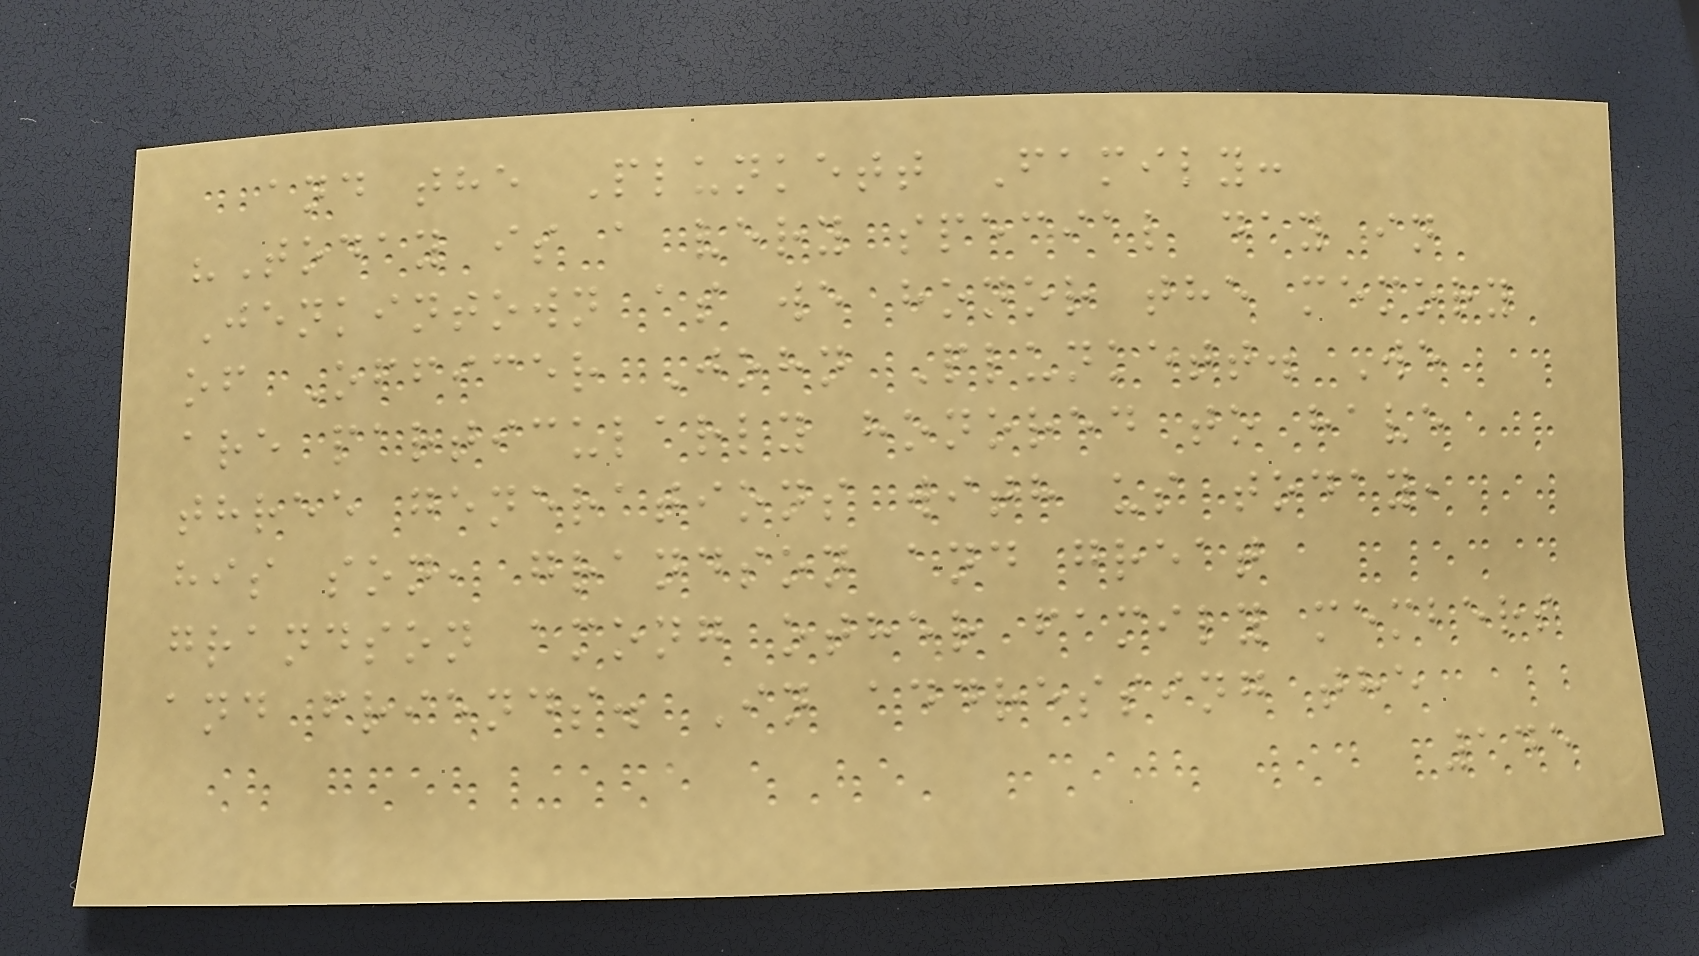and the Plunkett Family:
"Today is a very special day in
Jenkintown as we honor the memory
of Officer John Plunkett. We
are particularly honored to have
three generations with us today,
his son, grandson and great
grandson among other family members
and friends. In addressing the
145
